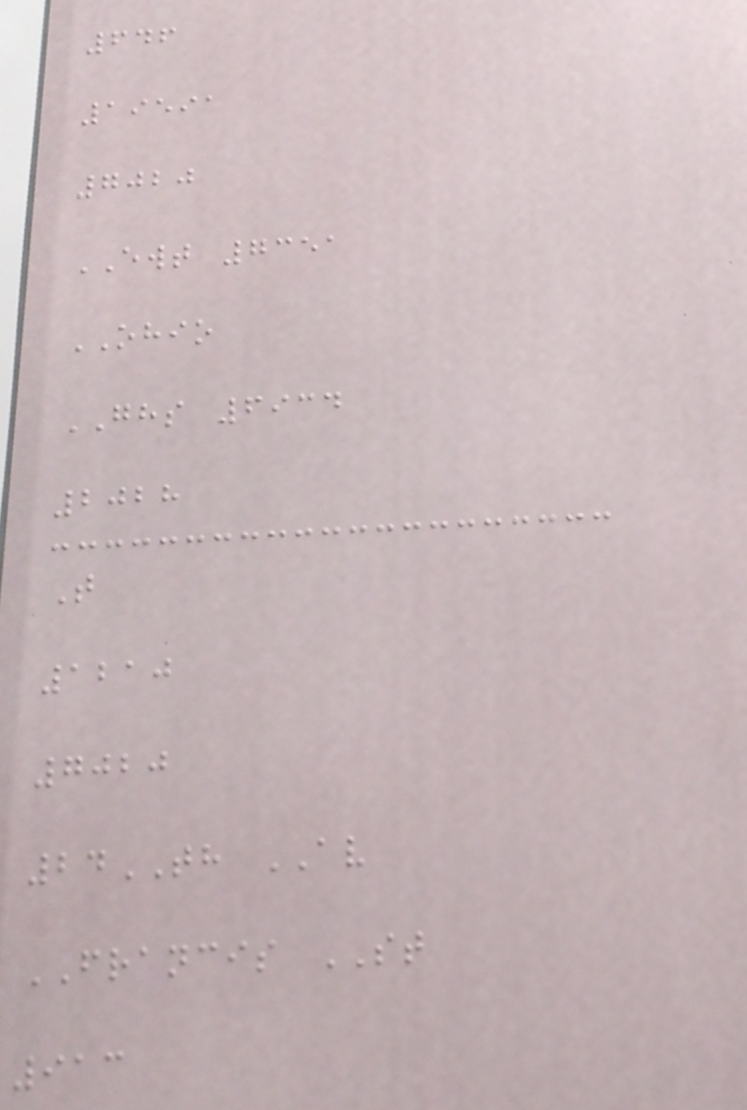646
19591
7020
EWT 7351
OHIO
GHS 6934
2028
T
1210
7020
24TH AV
FRANCIS ST
913
